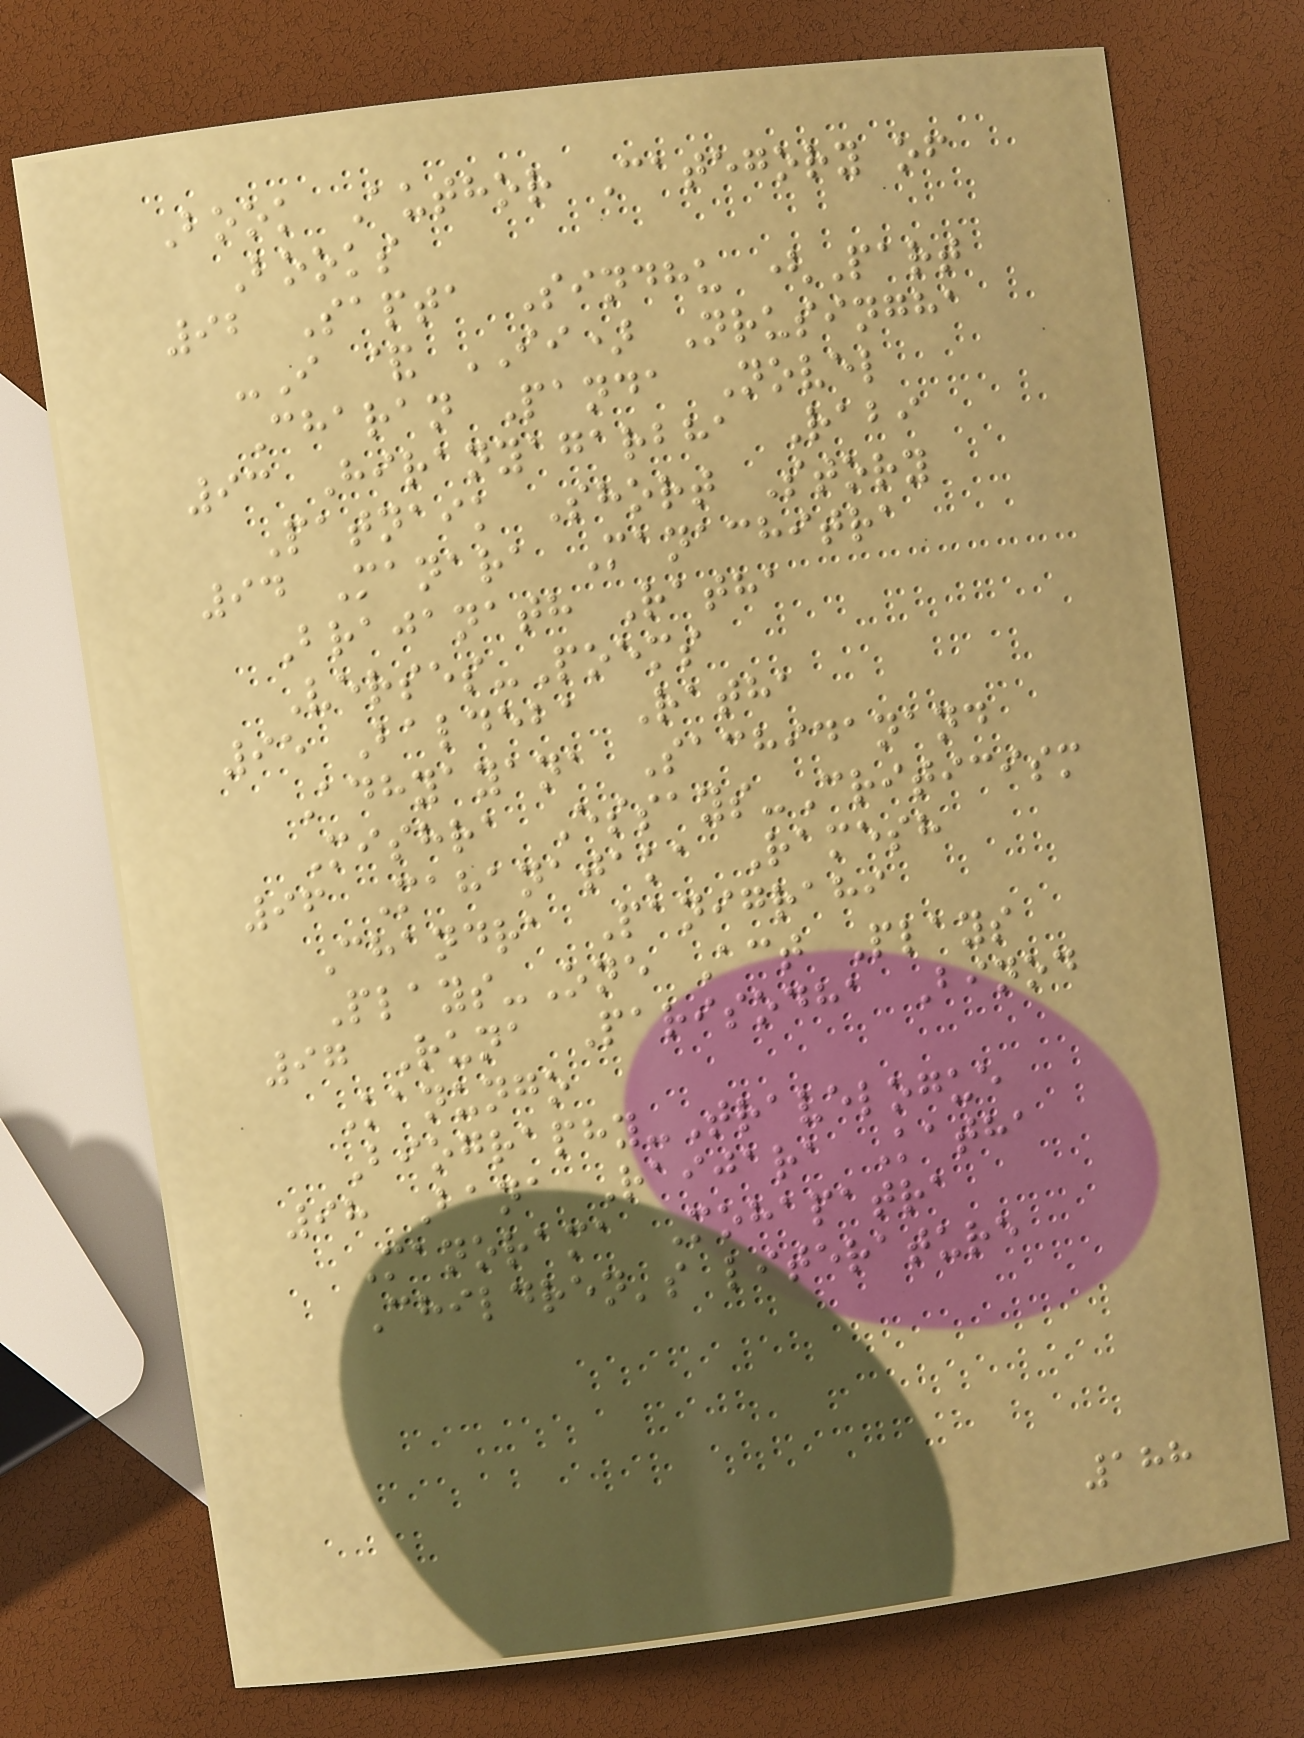Book Author Category of
Books
92 Sapta Sindhu (Part
-I & II) Nrusingha
Charan Panda Novel
93 Hiranyagarbha Rabi
Patnaik Short Story
94 Manara Manachitra
Brajanath Ratha
Verses-Poems
95 Baldeba Ratha
Adhyayana Sachidanand
Mishra Essays-Criticism
96 Mahanataka Ramesh
Chandra Panigrahi
Plays-One Act Plays
97 Runa Parisodha Binod
Kanungo
Biography-Travelogue
98 Bana Raijara Katha
Manorama Mohapatra
Children's literature
188
